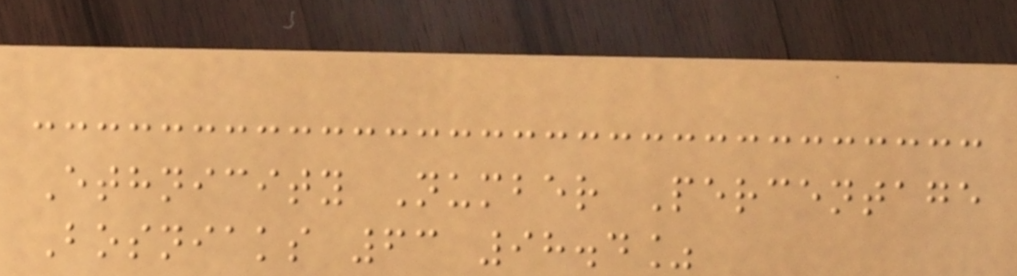Ethnicity Number Percentage
Bosniaks 63 98.4%
